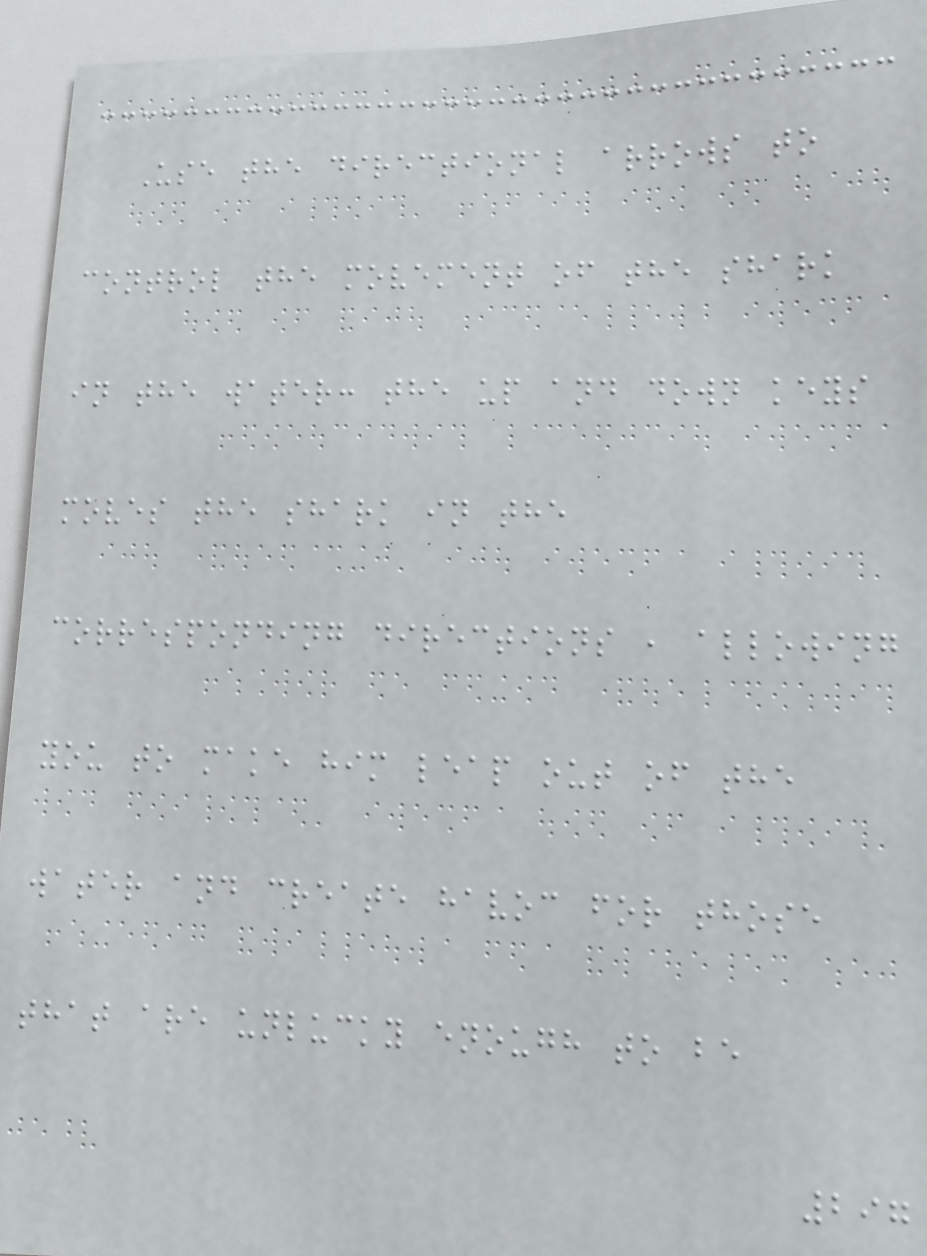Use the directional arrows to
control the movement of the shark
in the water: the up and down keys
moves the shark in the
corresponding directions , allowing
you to make him leap out of the
water and create havoc for those
that are unlucky enough to be
297
